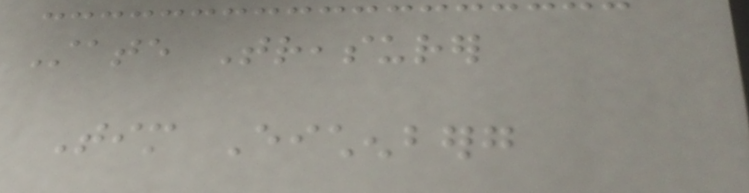State Treasurer
Tim Eichenberg
